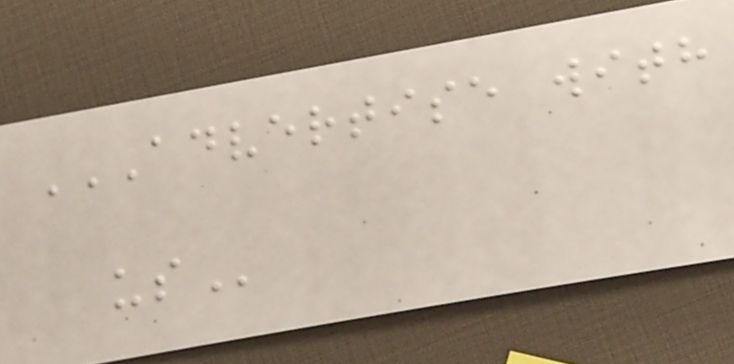ADVERTISE WITH
US
